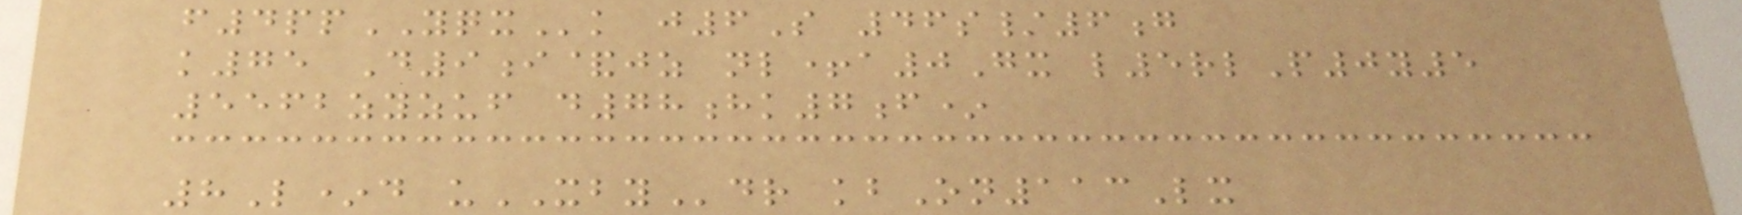f4ppYQXk j6S 46s/6g
k75 D9i&jz nl+a0Gx l5rlP0y5
5562zyzuf d78hk7f*
8L*d uXBYdr kbOn113Lx
